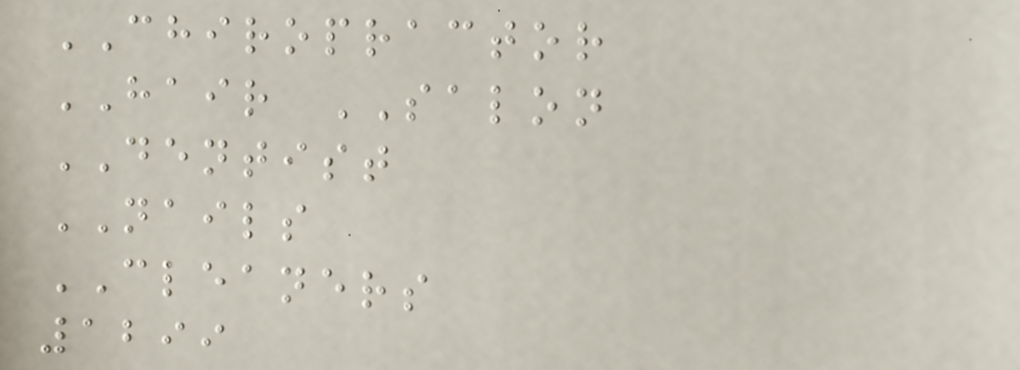CHIROPRACTOR
HAIR SALON
DENTIST
NAILS
CLEANERS
1299
